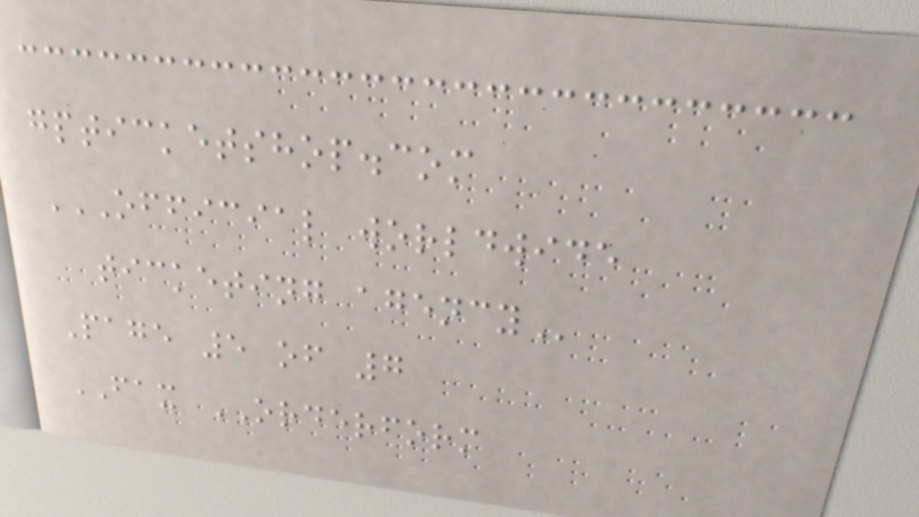gpticketshop.com
OFFICIAL WORLDWIDE
TICKETING AGENCY
Page 5 of 7
FAX ORDERFORM
